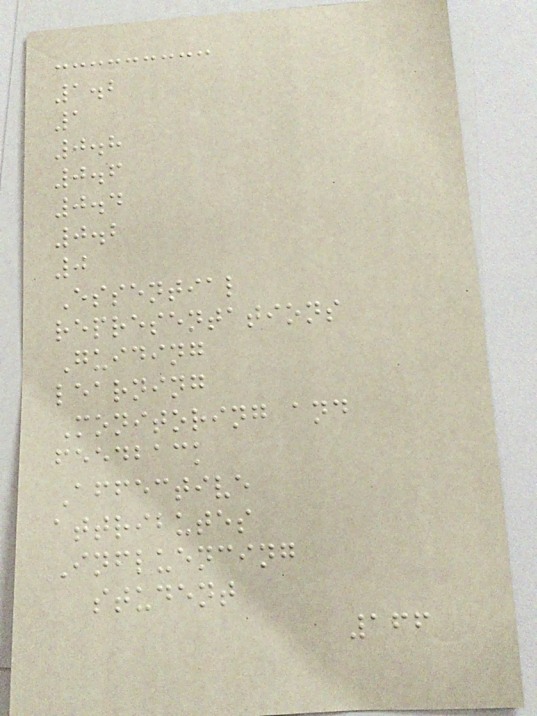1.2
1
0.8
0.6
0.4
0.2
0
Essential
representations
Guiding
learning
Monitoring and
feedback
Affective
attributes
Influencing
student
166
